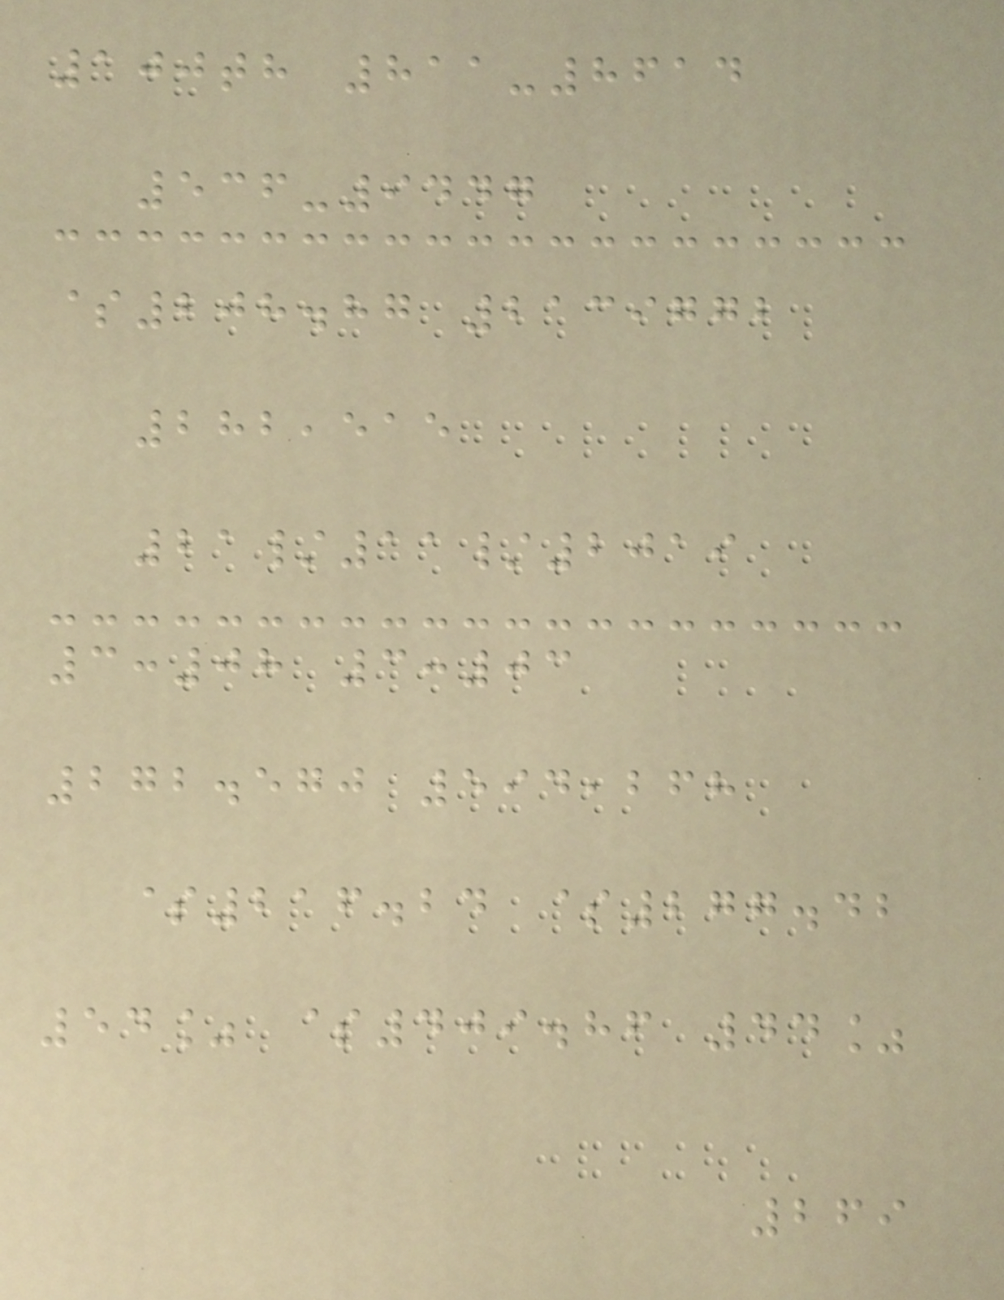100th 811-8614
536-9447
$208.87 2139772
282,515
21/11/2019
3:08 3:03
272.570 594,268
$216.24 $277.42
54% $409.86 44%
269
